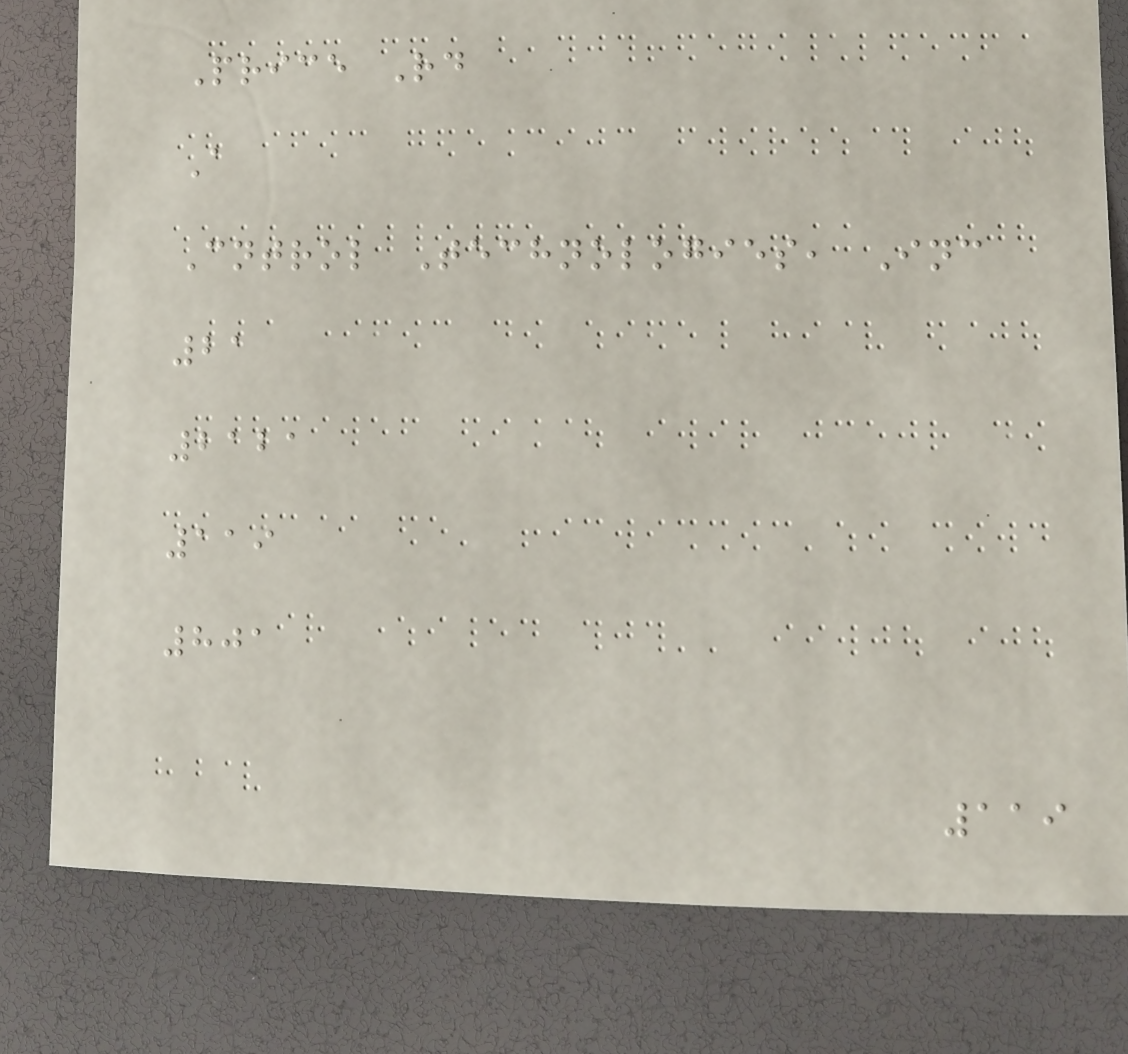Price Rd
A
Cntrol Technologies, Inc
21
2121
119
801
119
